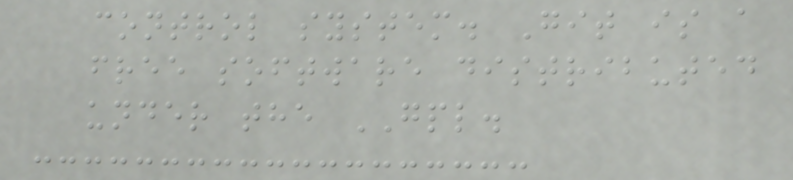control system. Git is a
free software distributed
under the GPL.
